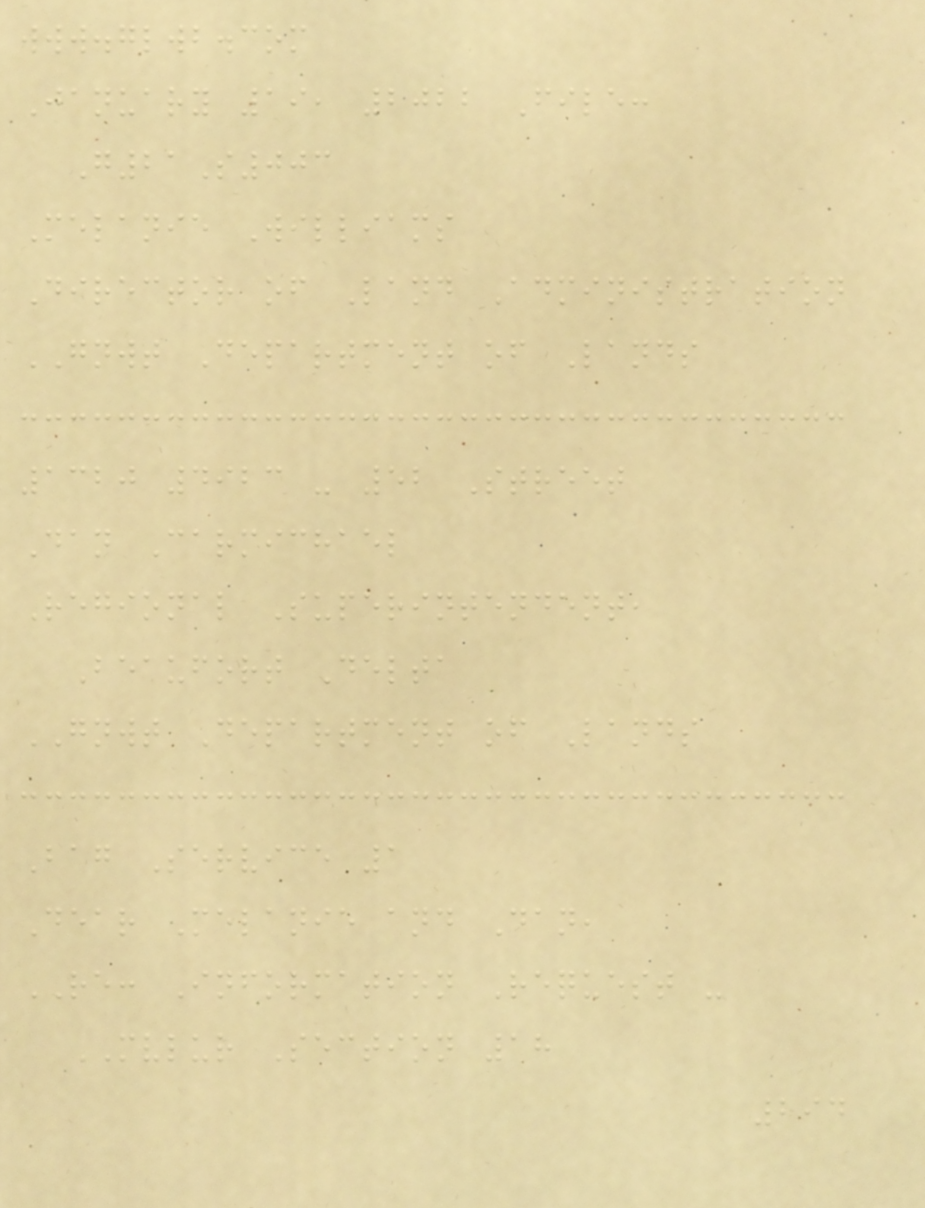www.glwb.com
January 19, 2022 File:
G21S003
Melanie Williams
Director of Land Administration
GNWT Department of Lands
1320 4923 - 52 Street
Dan Carmichael
Regional Superintendent,
Beaufort Delta
GNWT Department of Lands
Bag Service 1
Dear Melanie and Dan,
RE: Information Request -
MVLUR Section 18
294
